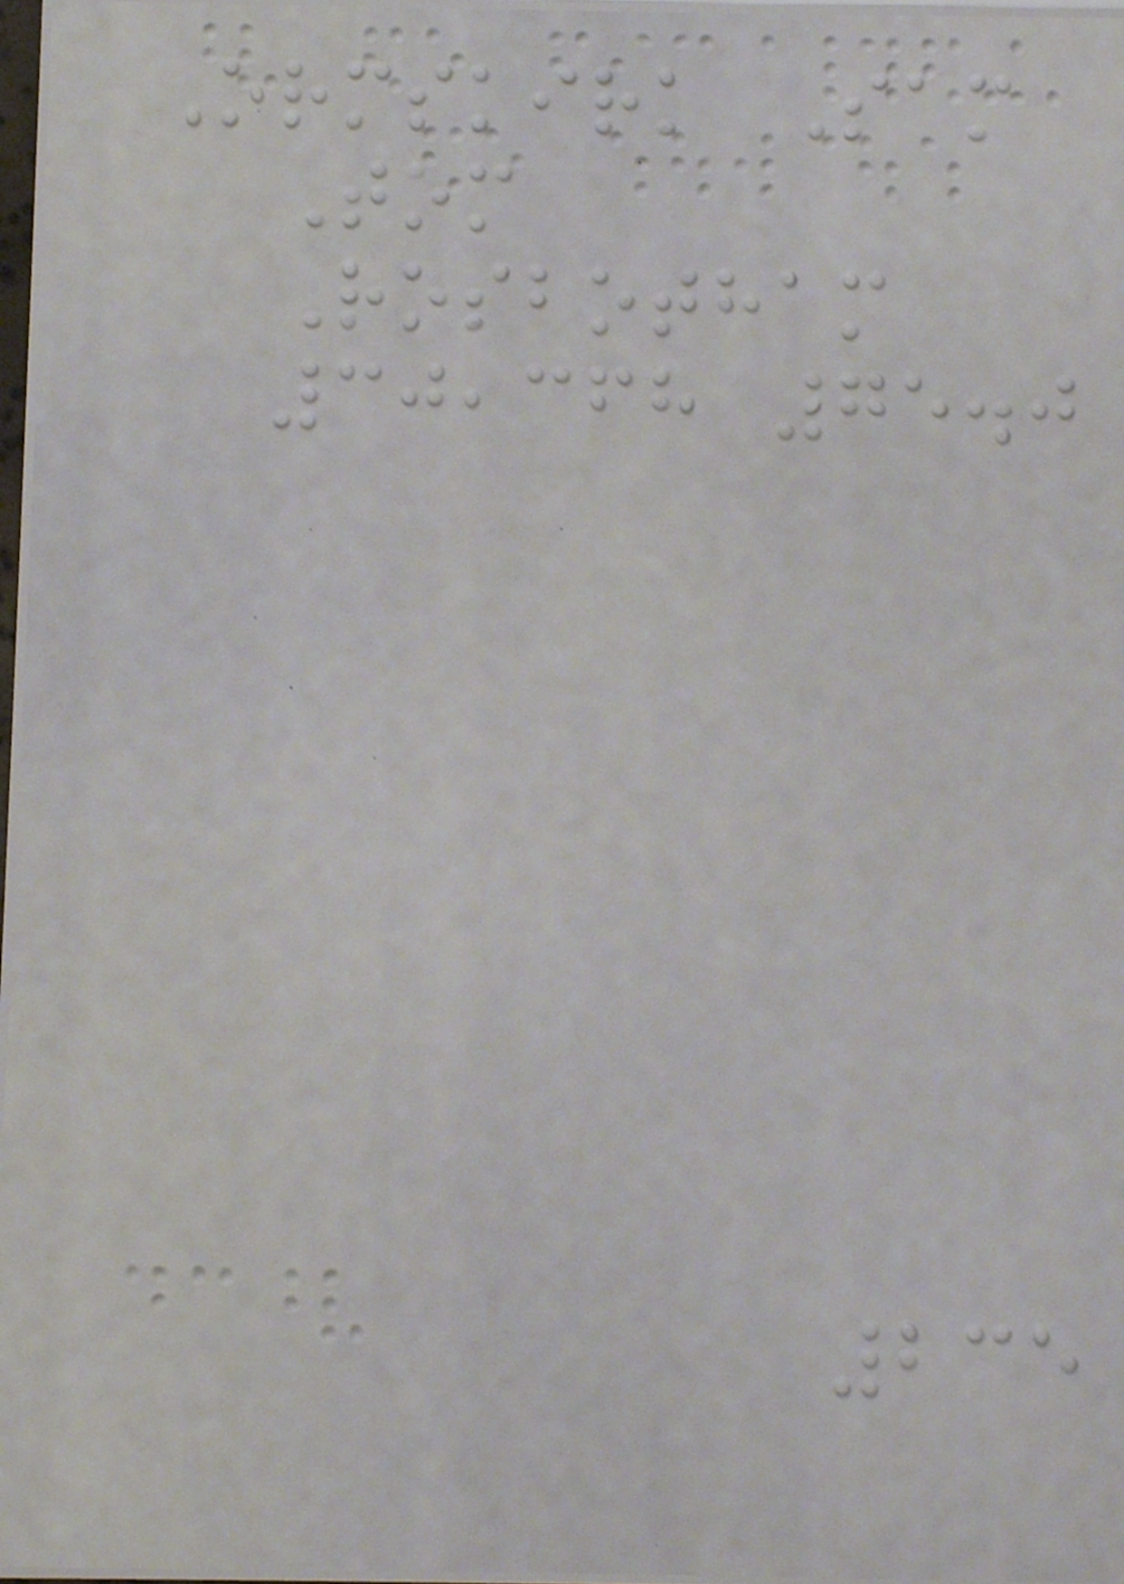Ormskirk Sam
Tom
Rosbotham
30,368 75.0
235
